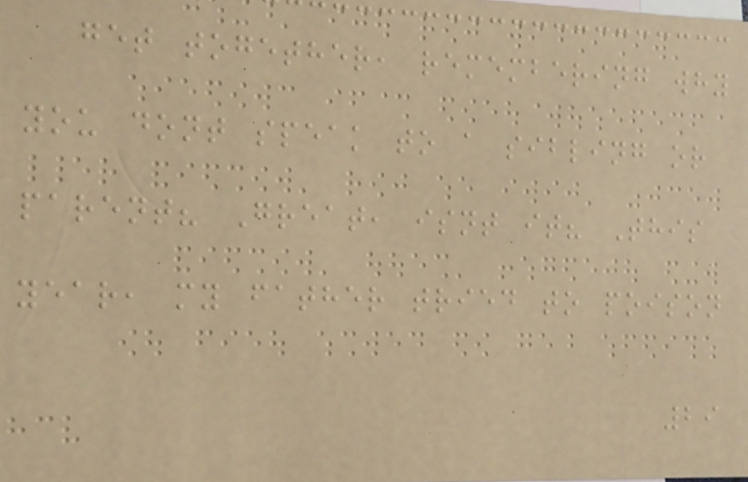get together, remembering why
you dont speak to a sibling or
parent? Great, isnt it? This
year, my father tried to poison
29
